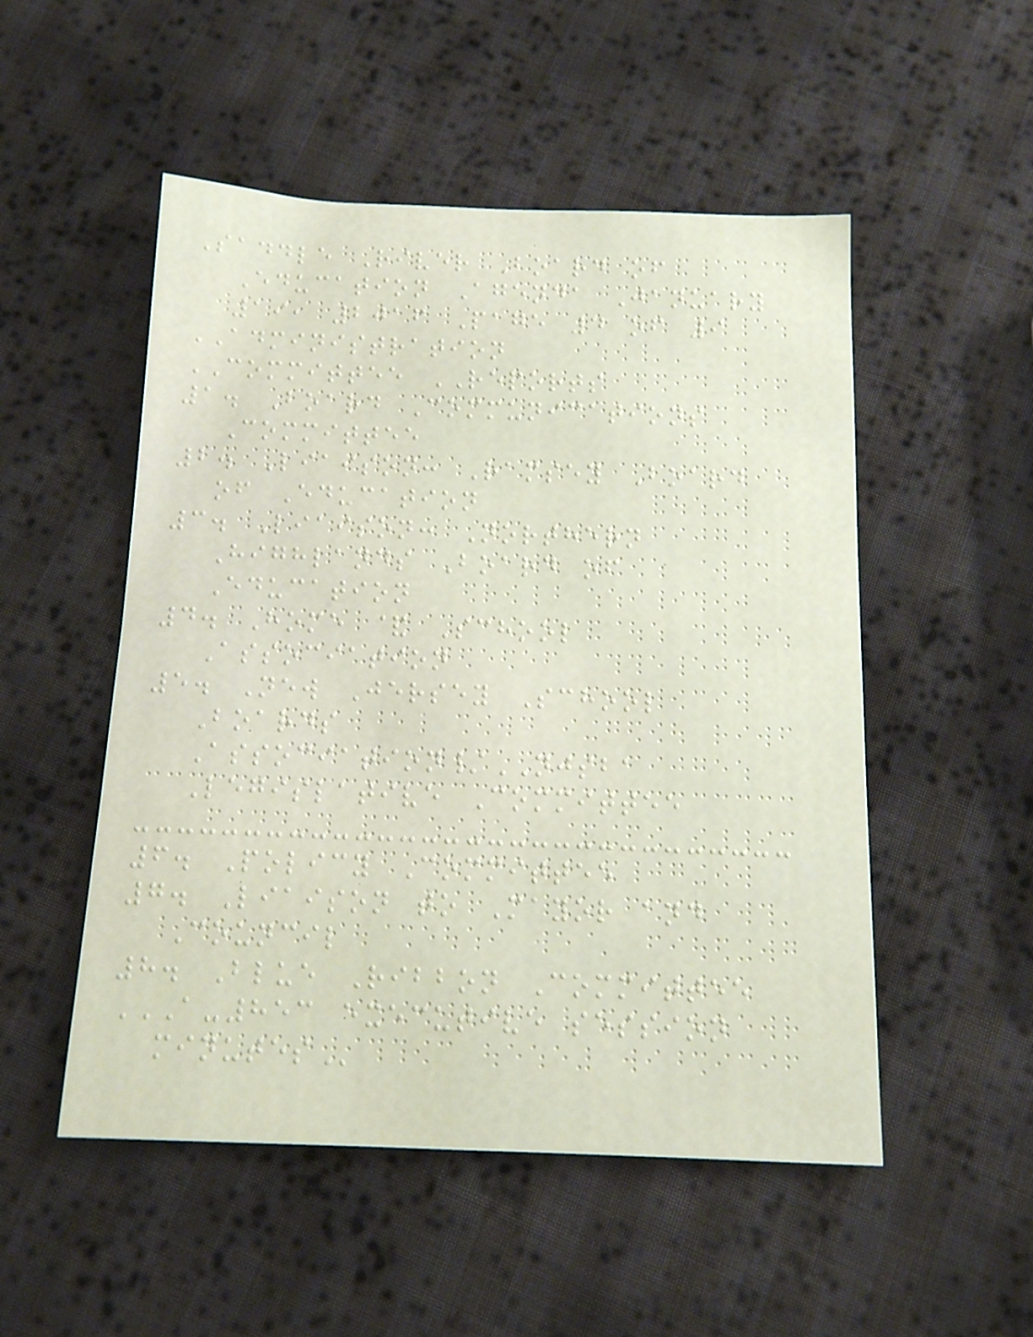Saddle River Board of
Education Agenda January
19, 2016 Page 4 of 9
ADMINISTRATION
COMMITTEE REPORTS
1. Board Communications
Committee
2. Liaison: Ramsey Board
of Education
3. Liaison: Northern
Highlands Board of
Education
4. Home & School
Association
5. New Jersey School
Boards
Association/NJSBA
Legislative Committee
6. Policy Committee
7. Liaison to Mayor and
Council
8. Blue Ribbon Committee
A-853 EXECUTIVE SESSION
MINUTES
